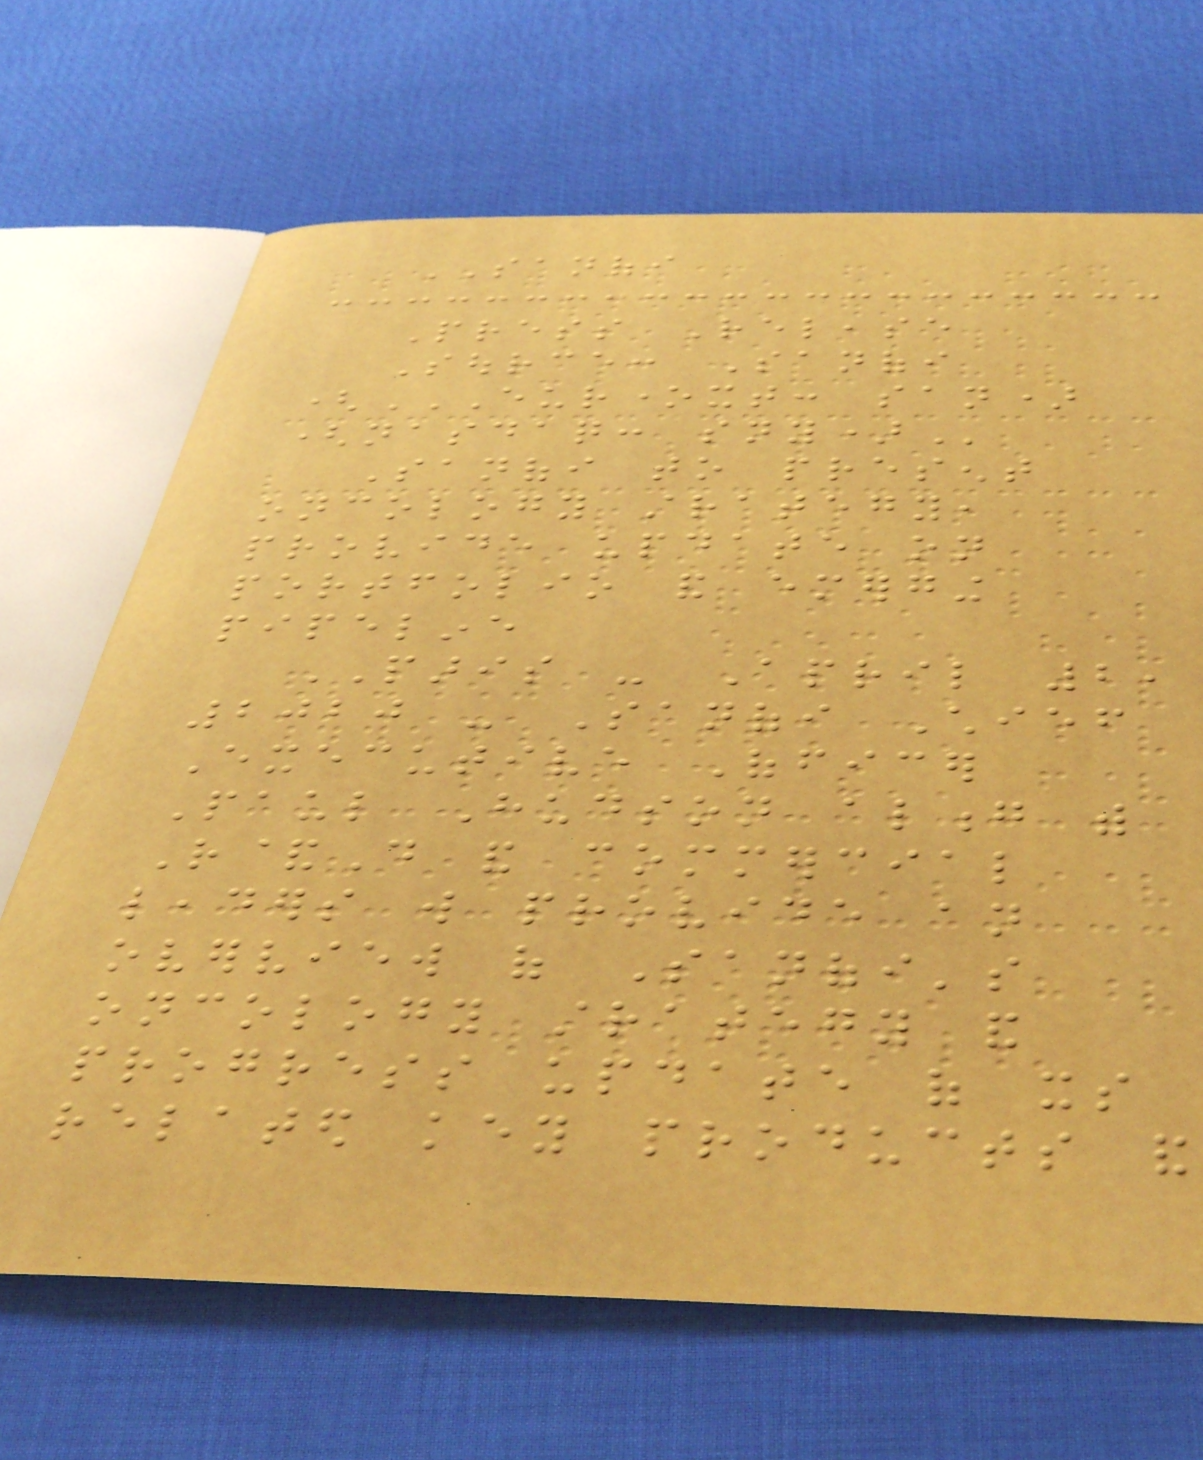SANOFI
Press Release
Source: Sanofi
(EURONEXT: SAN)
(NASDAQ: SNY)
Sanofi to present
oncology strategy,
provide update on
portfolio and emerging
pipeline
PARIS - April 2,
2020 - Sanofi Chief
Executive Officer
Paul Hudson along with
R&D and commercial
leaders will provide an
overview of Sanofi's
oncology strategy and
progress update of its
related key products and
